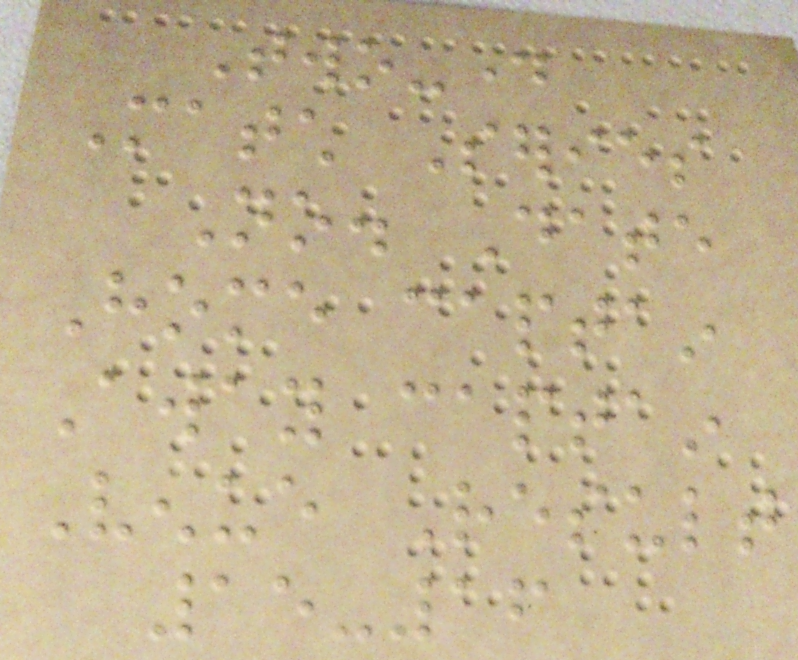Two-day
Match Series
No. Date
Home captain
Away captain
Venue Result
15-16
